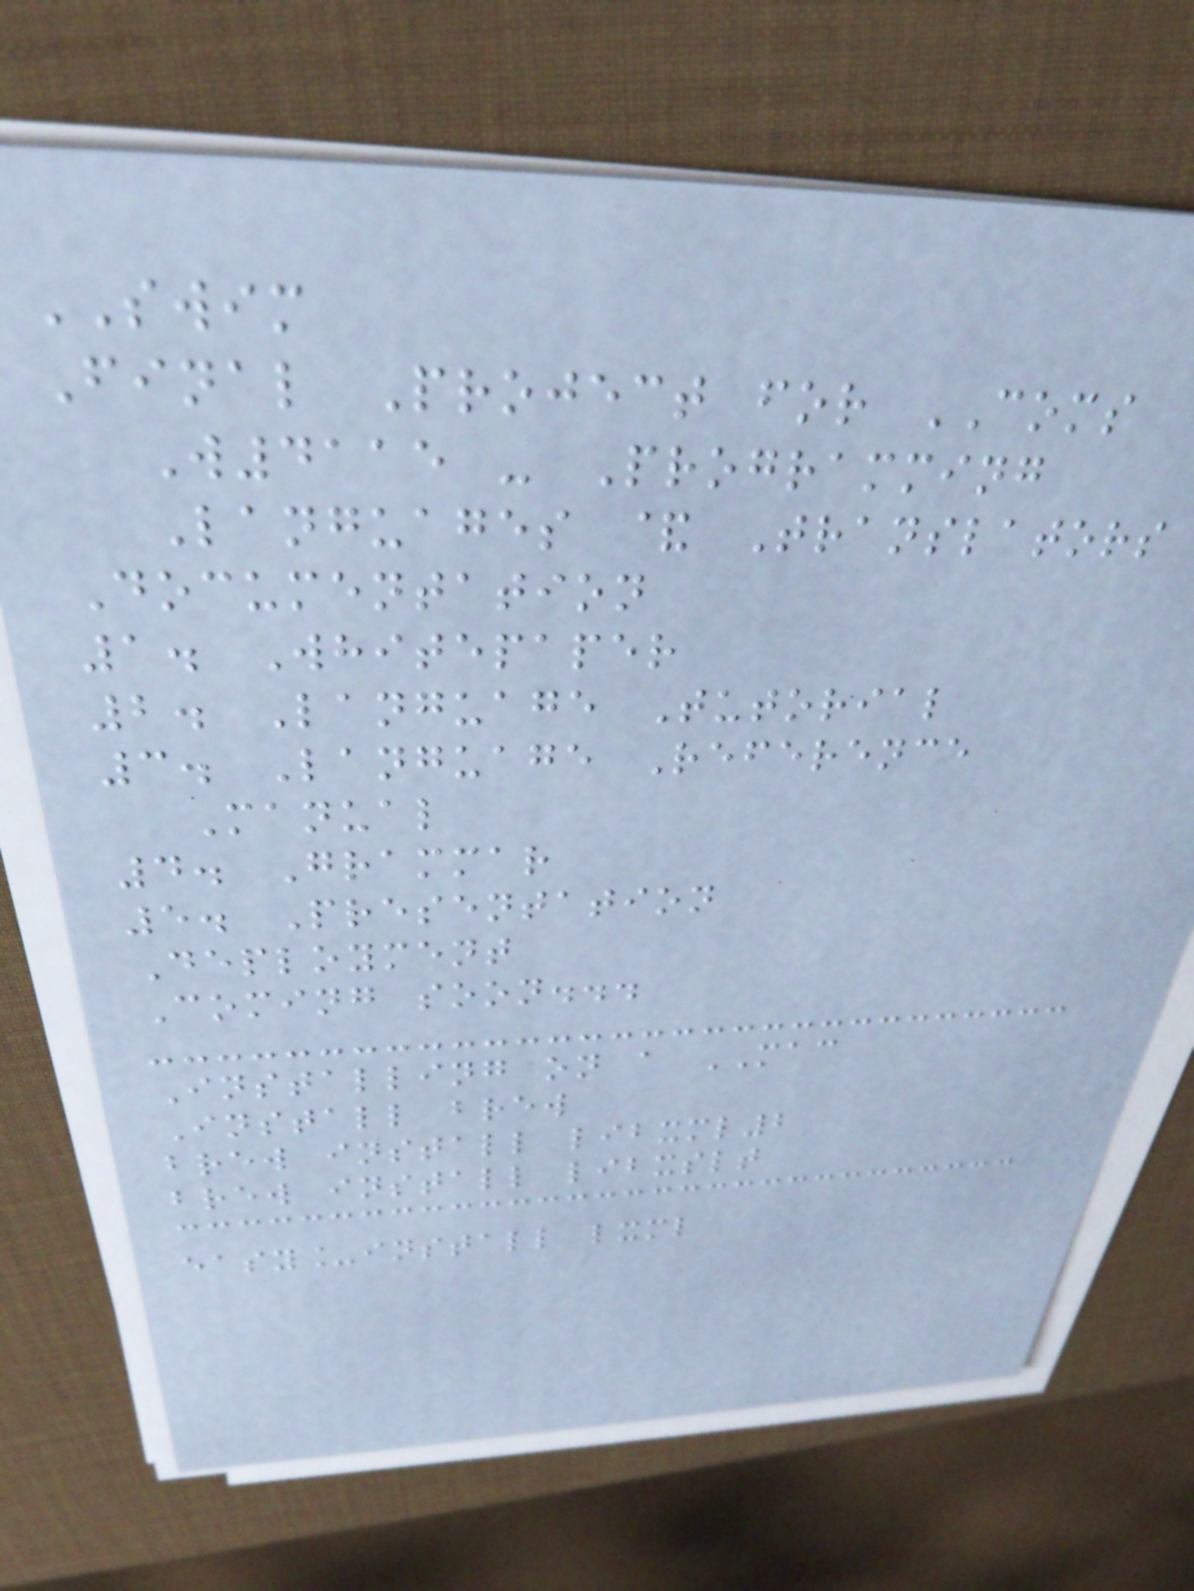SWIM
Final Project for COMS
W4115 - Programming
Languages & Translators
Documentation
1. Whitepaper
2. Language Tutorial
3. Language Reference
Manual
4. Grammar
5. Presentation
Deployment
Coming soon...
Installing on a MAC
Install brew
brew install libxml2
brew install libxslt
easy_install lxml
